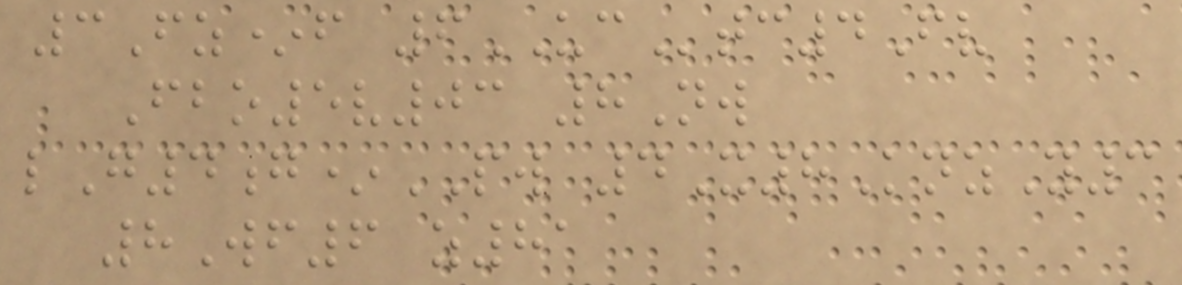3Fz*f 6UCtc4Fv
Fbo5v03 8Nw
lG4g*PW 4X8KnzY3
8Wf6 z81
